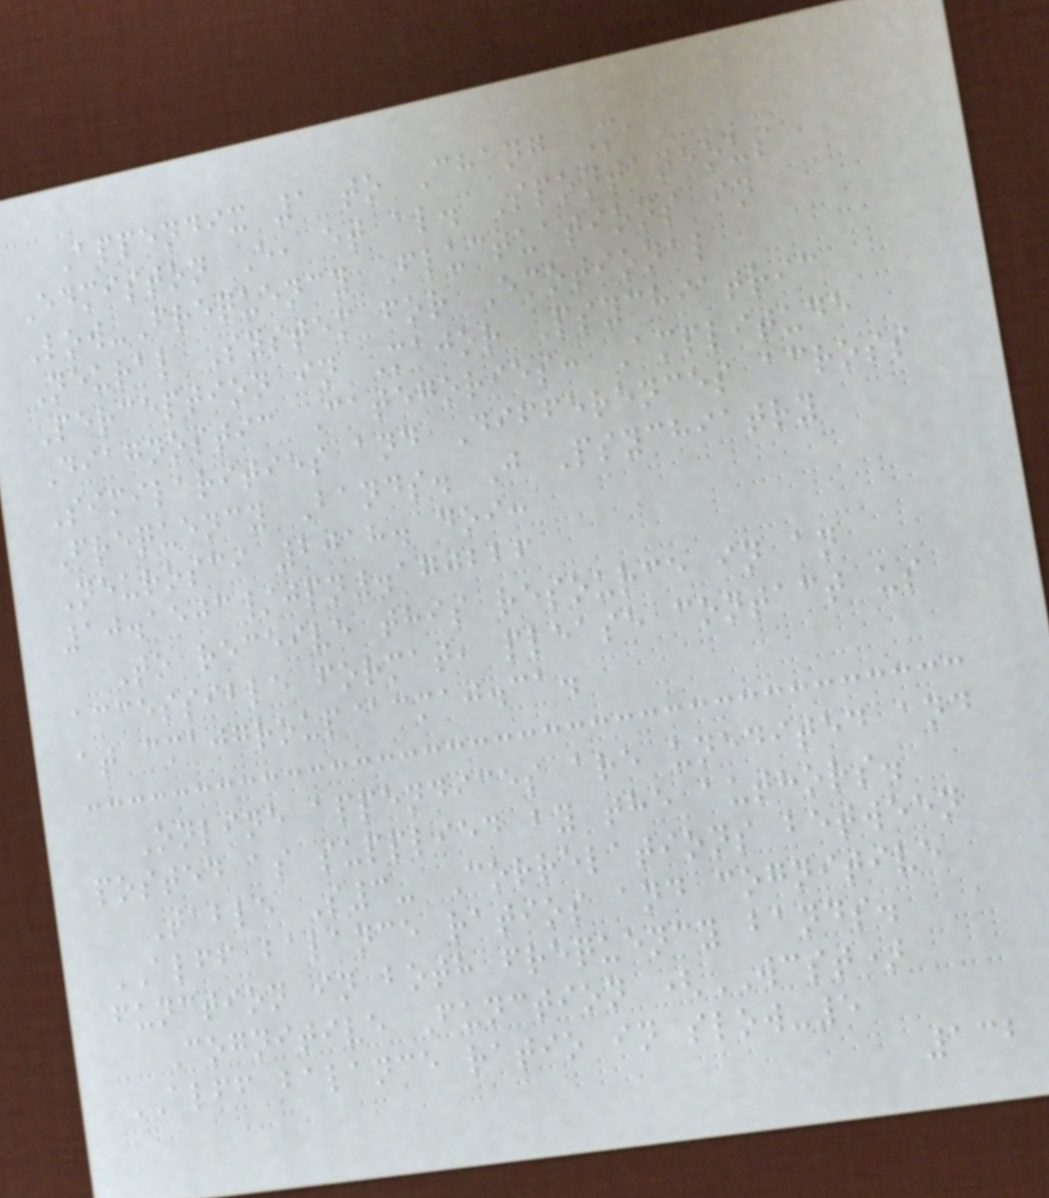Appendix 1 to Chang M,
Edmiston E, et al. Spontaneous
Low-Frequency Fluctuations in
Neural System for Emotional
Perception in Major Psychiatric
Diagnostic Categories: Amplitude
Similarities and Differences across
Frequency Bands. J Psychiatry
Neurosci 2018. doi:
10.1503/jpn.170226
To receive this resource in an
accessible format, please contact us
at cmajgroup@cmaj.ca.
Online appendices are unedited and
posted as supplied by the authors.
Table S3- Correlations between
ALFF balance ratios and cognitive
function in both frequency bands.
Cognitive Function (WCST)
ALFF balance ratio in slow-5
132
